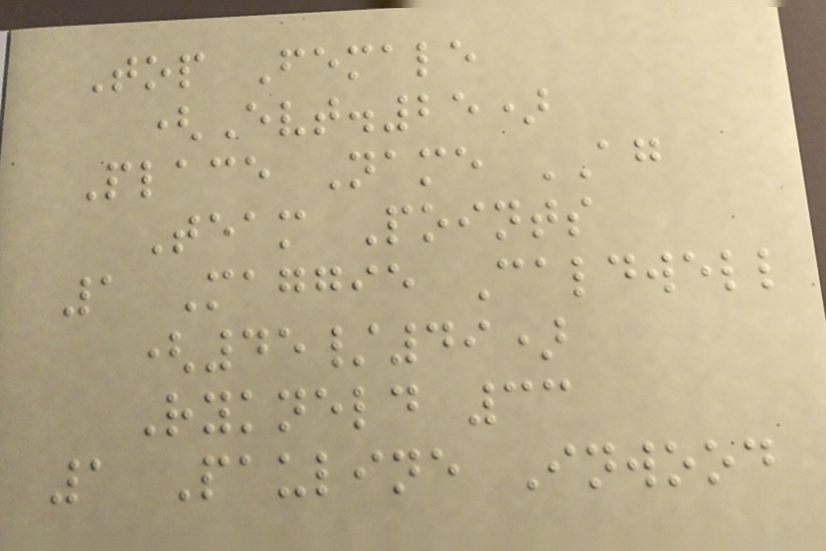Top Female
(Evt.25)
Place Name AG
Team Points
1 Maggie Caldwell
(45/49)
Rykneld 33
1 Pauline Inwood
